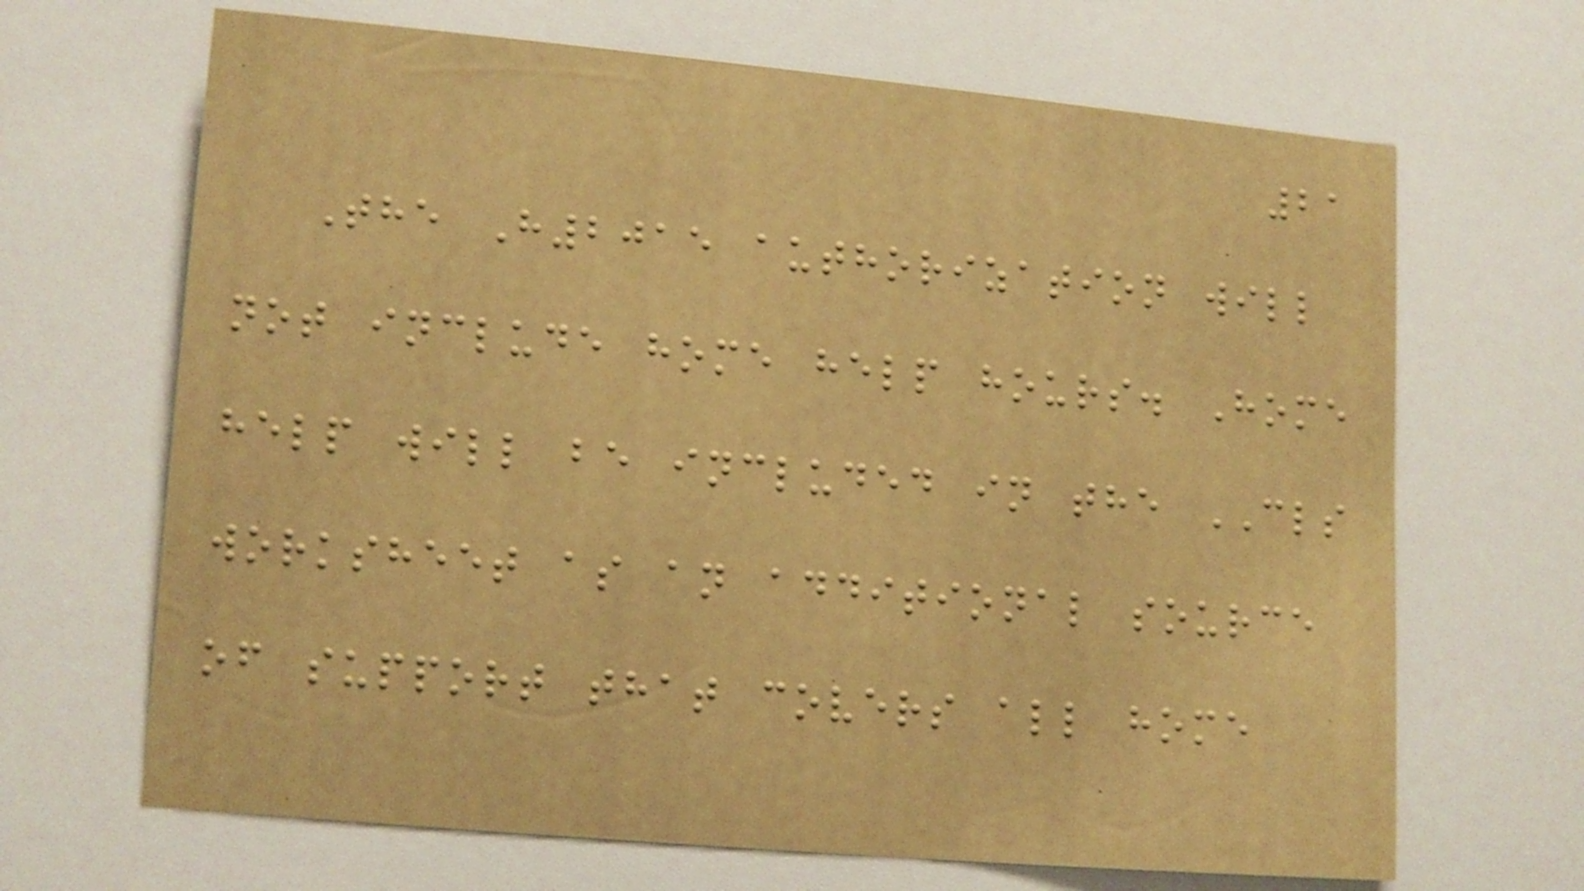21
The H2015 authorization will
not include home help hours. Home
help will be included in the CLS
worksheet as an additional source
of support that covers all home
